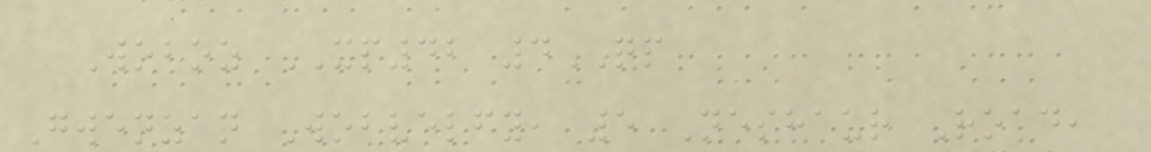Woboz XP42 4QP
Gwenzan Wobvelfy, 5 Neshaur Road,
